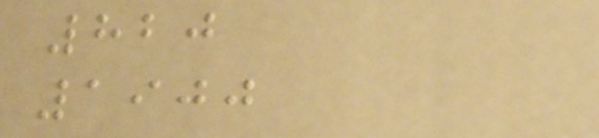820
1900
